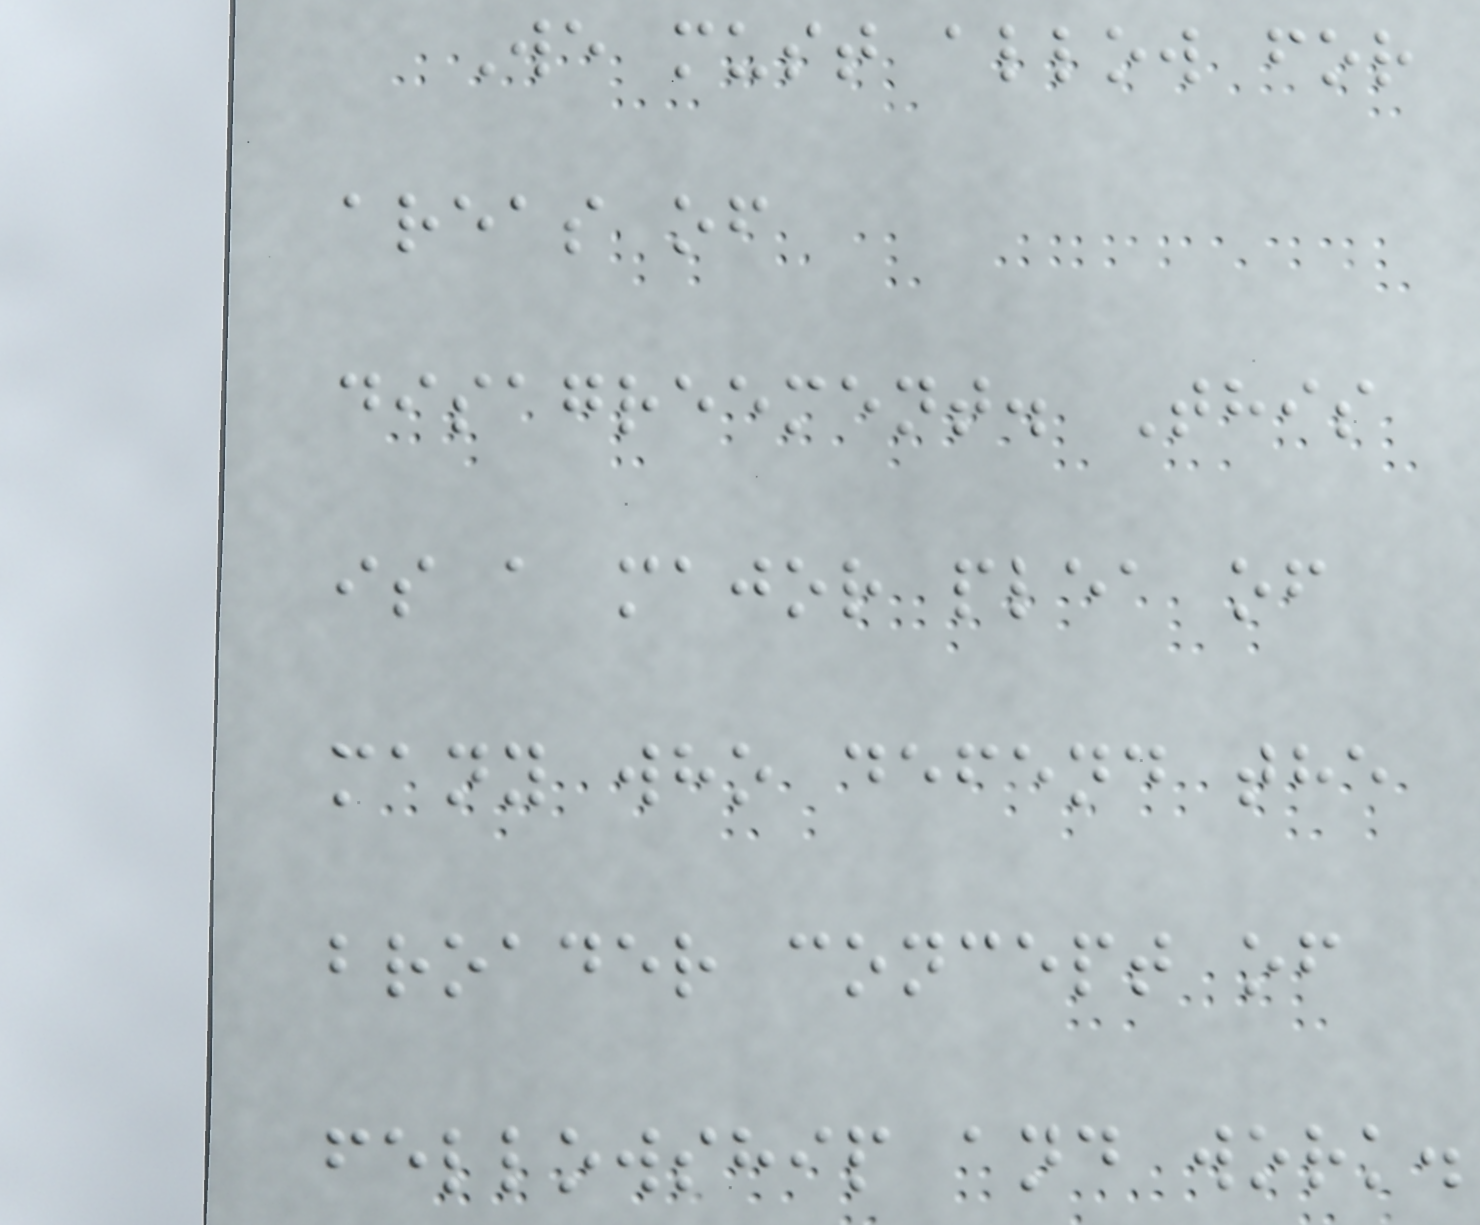We must allow for
areas of
disagreement. This
is a major plea of
many who defend the
broader concept of
fellowship and work.
